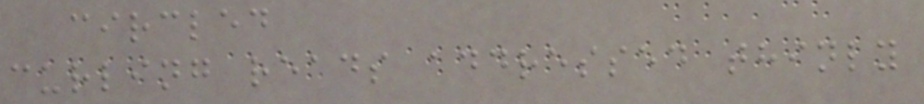circled
curling reads addressed thinly
